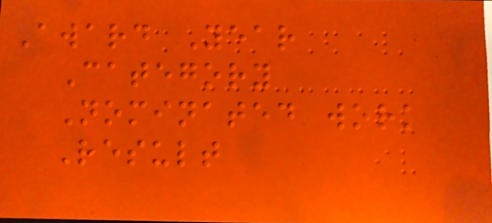Award Year
Category
Nominated work
Result
